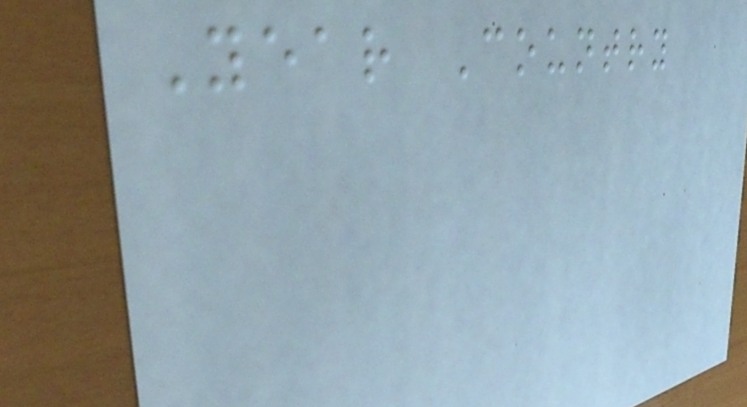Year Country
